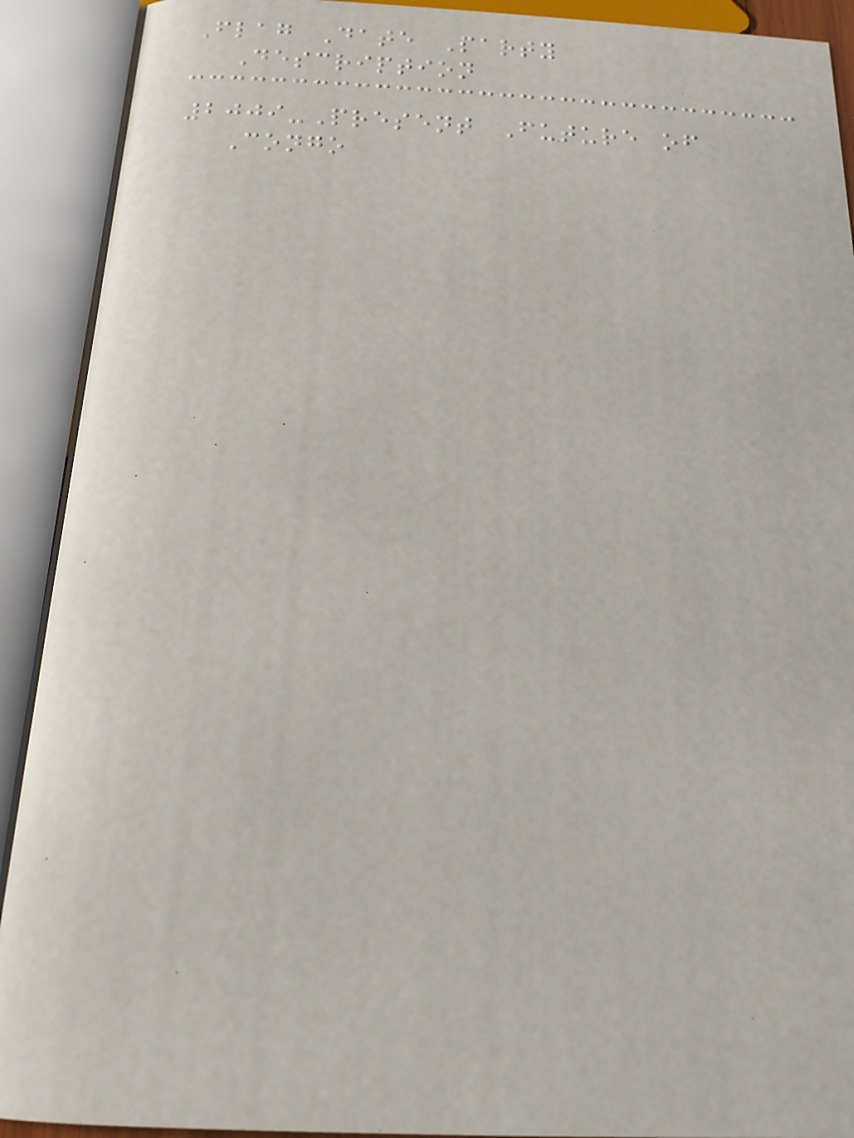Flag Date Party
Description
2009-Present Future of
Congo
